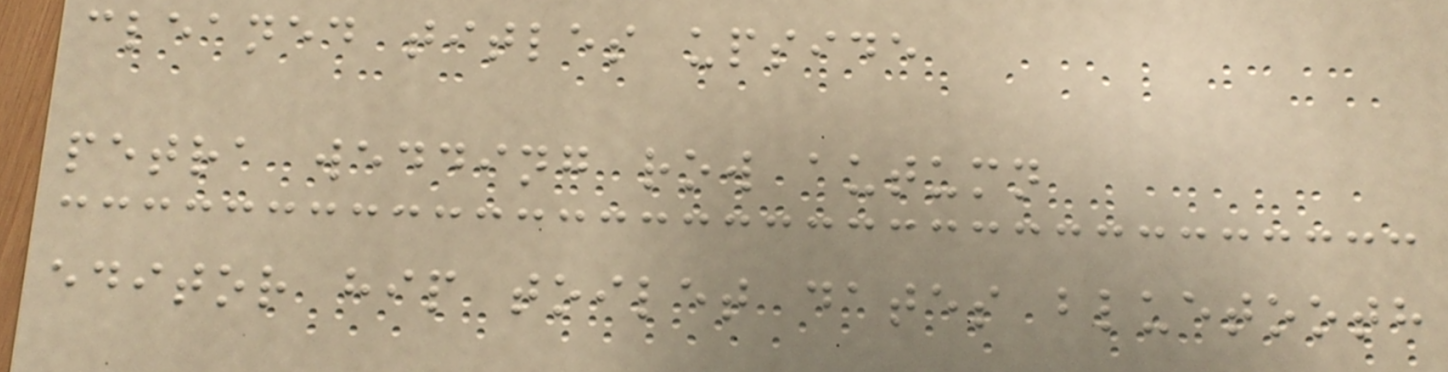cleaned titles upside
petra wedding row autumn
editor hip toilet dates bluetooth
